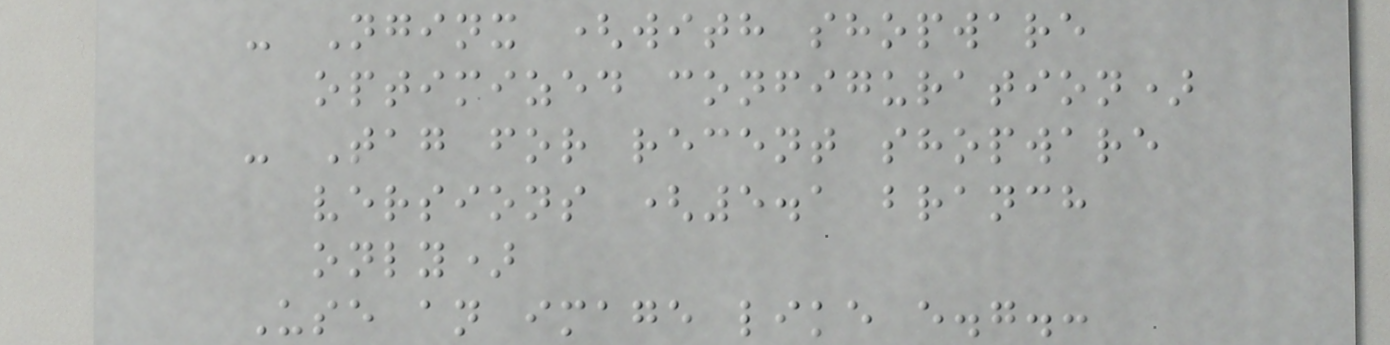- Nginx (with shopware
optimized configuration)
- Tag for recent shopware
versions (5.1 branch
only)
Use an image like e.g.:
